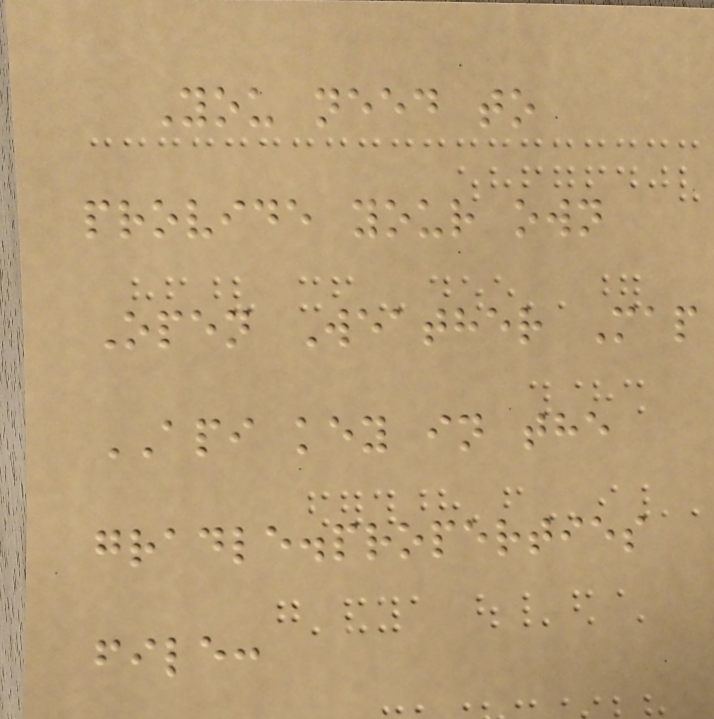You need to
provide your own
Open Weather Map
API key in the
gradle.properties
file:
